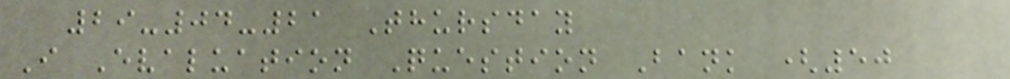29-04-21 Thursday
I Evaluation Question Bank (50
